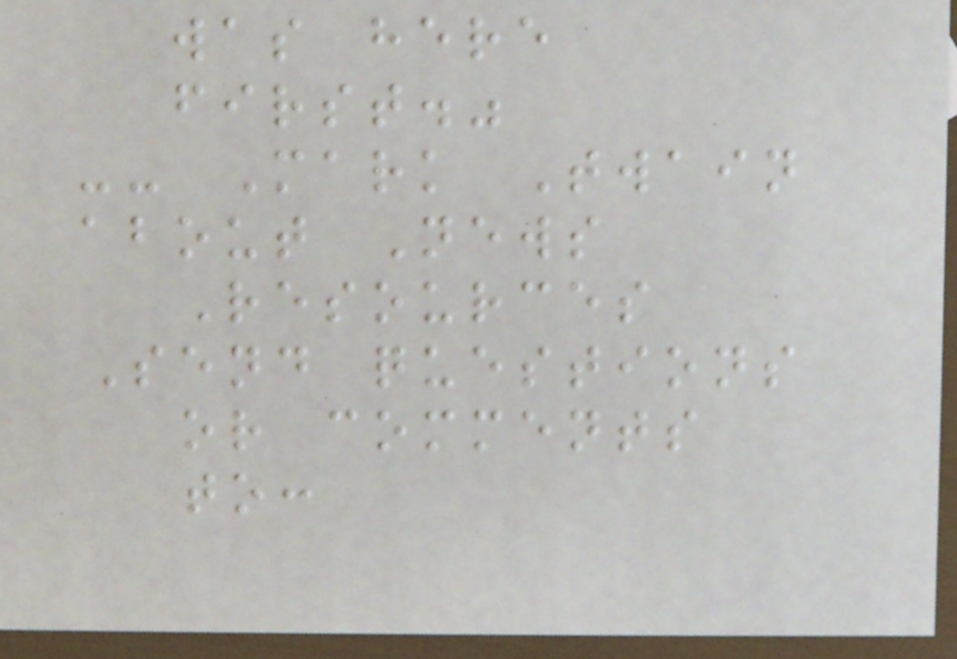was here
first."
-- Mark Twain
about News
Resources
Send questions
or comments
to:
